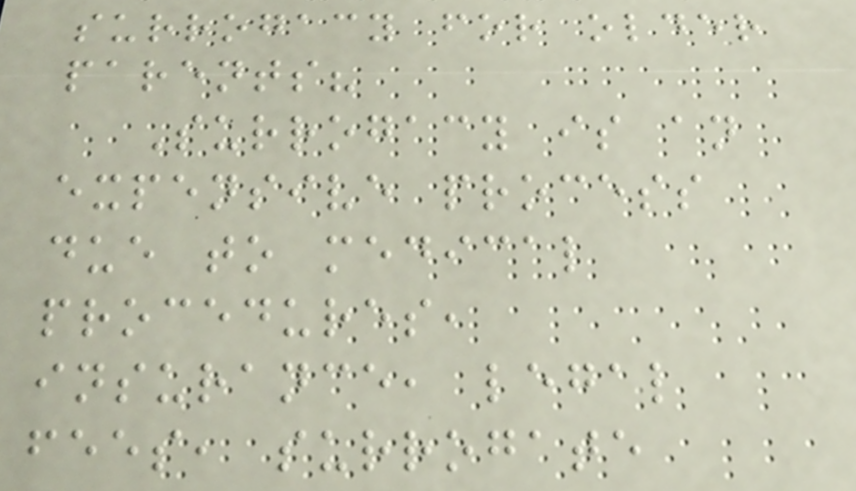surrogacy for older
parents?
Surrogacy is an
expensive process
due to medical
procedures,
insurance, legal
fees, surrogate
